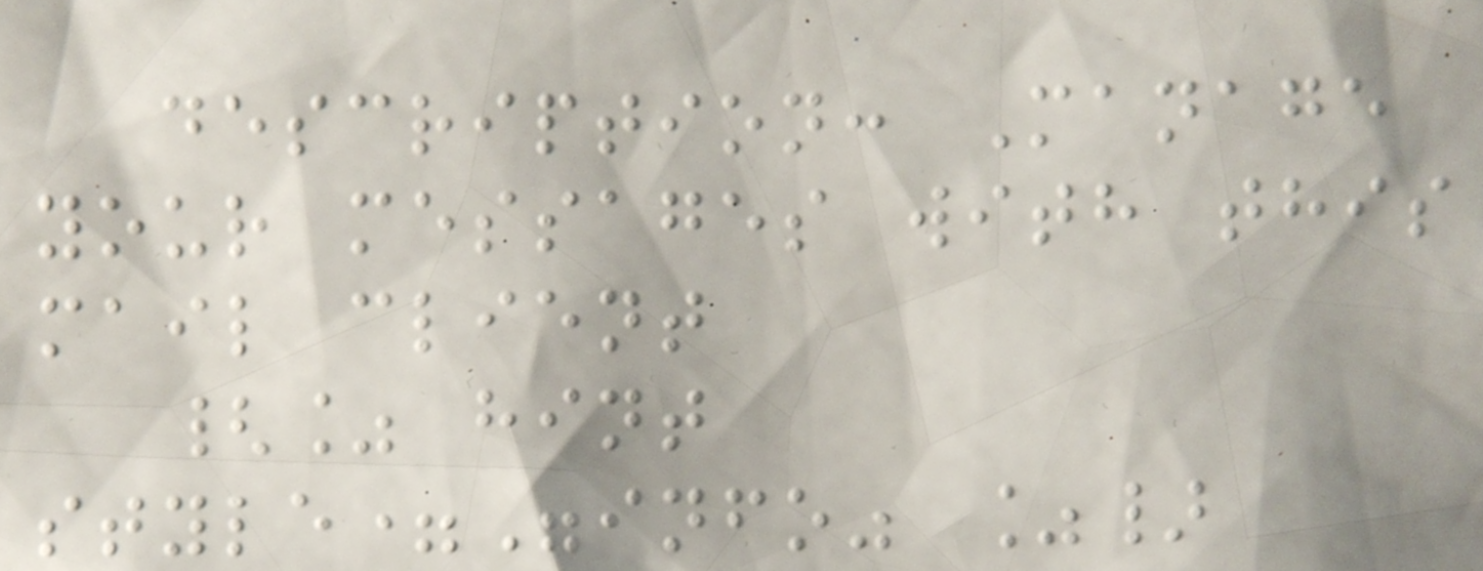description: Manage
your messages with this
mail client
{% hint
style="info" %}
